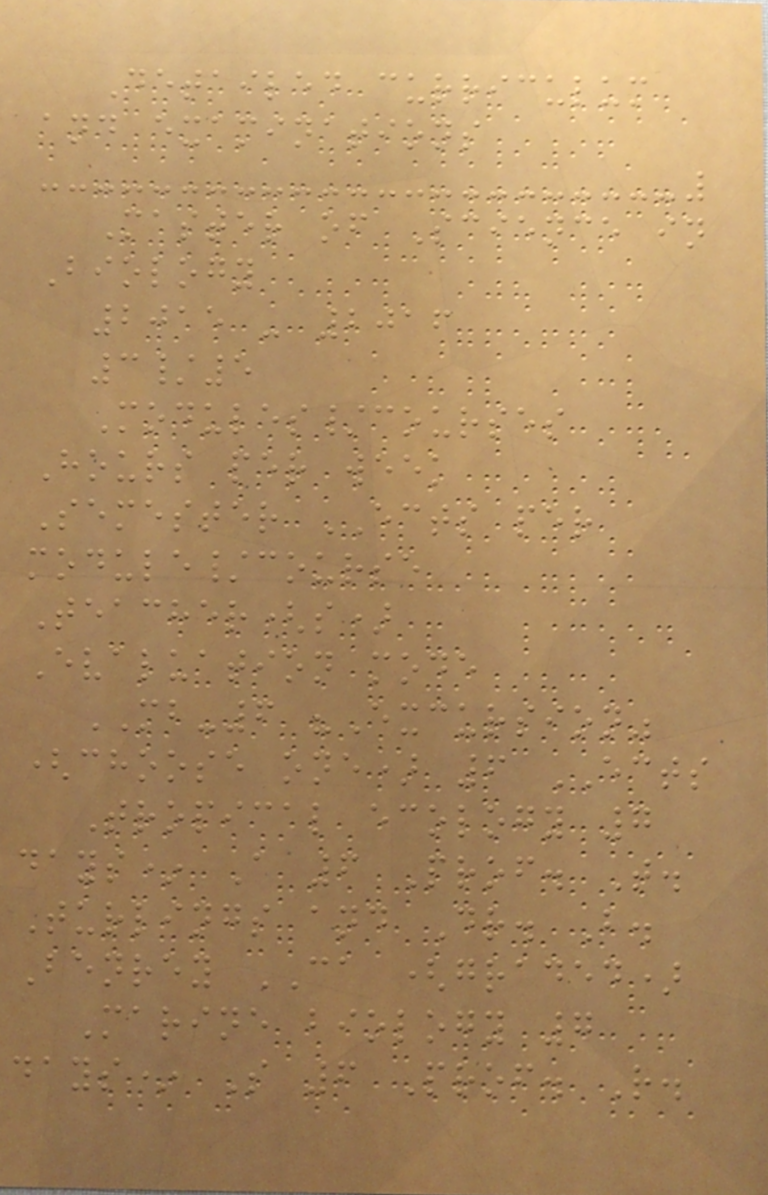Detailed curriculum
and examinations
Master of Science in
Biology
2015 - 2016
3/5
Modules/courses
Hours per week
Semester ECTS per
module/course
Teacher(s)
Evaluation mode
MB-6 "Excursion"
(choose one) 6 ECTS
Tropical ecology 7
days* A 6 Prof. T.
Turlings and Dr. B.
Benrey CA (graded)
Marine biology 7
days* S 6 Prof. R.
